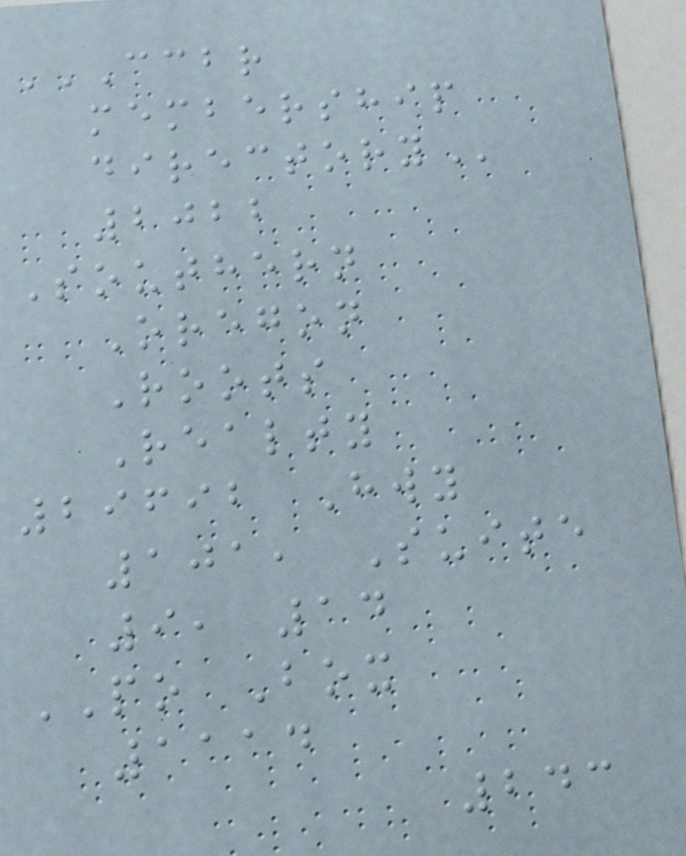CCBR
MEMBERSHIP
DIRECTORY
2022
Southern
Oregon
Roots
Realty
29692 Hwy
101, Suite
9, 14
PO Box
1114
243
